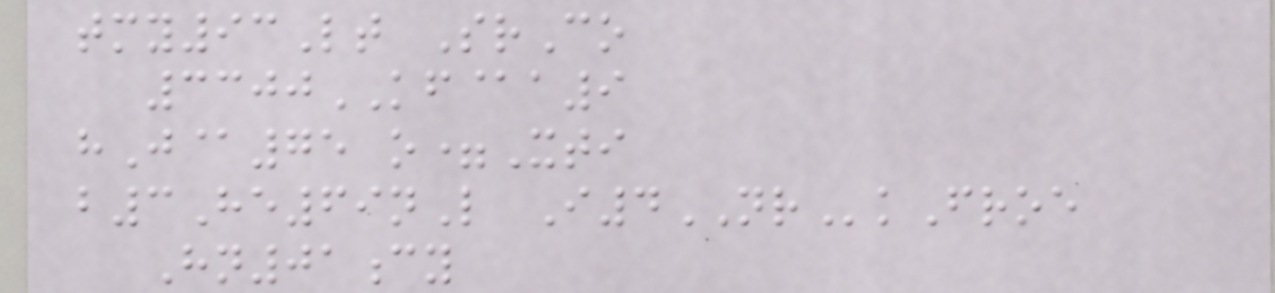tmy93Lt SrCo
3300KF@a9
hJ@75 o=Xti
b3He69nL I4NRkFroe
Hn01cy
